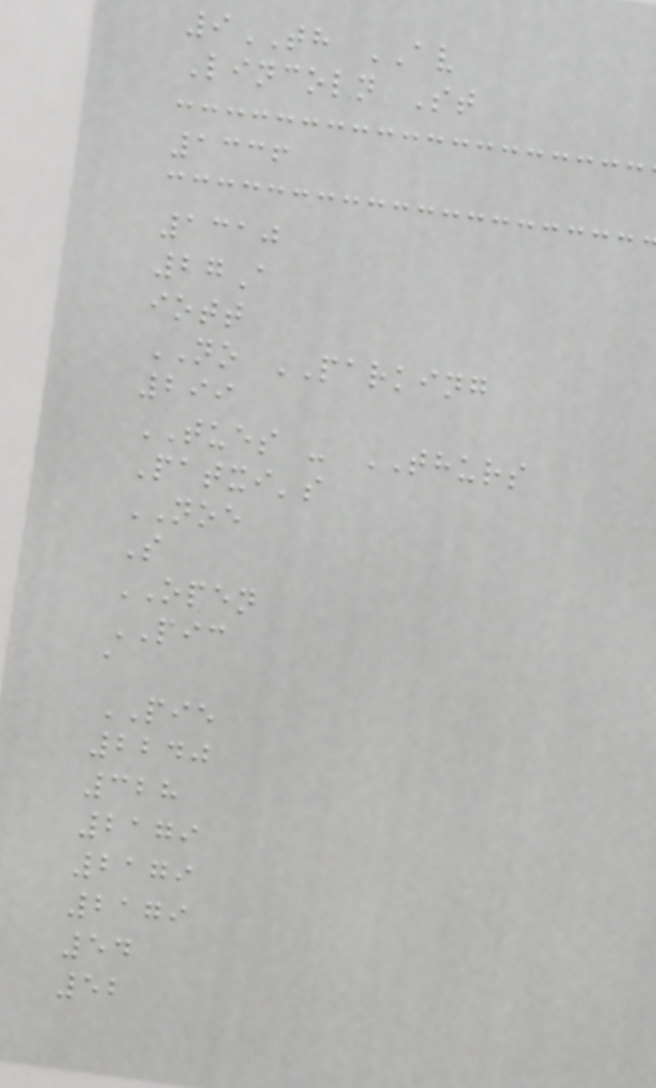9TH AV
Lincoln St
1336
1310
27A
iott
NO PARKING
299
TUES - THURS
Patxi's
NOE
S
OPEN
PIC
a
PIE
2240
328
2179
2179
2179
54
52
